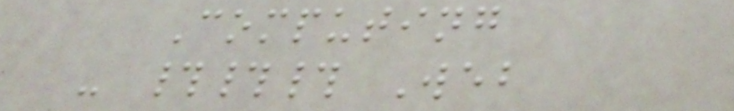Computing
- ### Web
